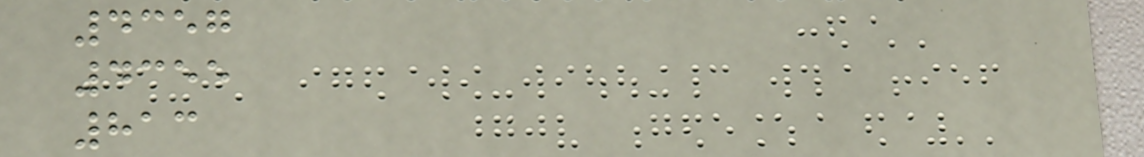4357
4355
813
